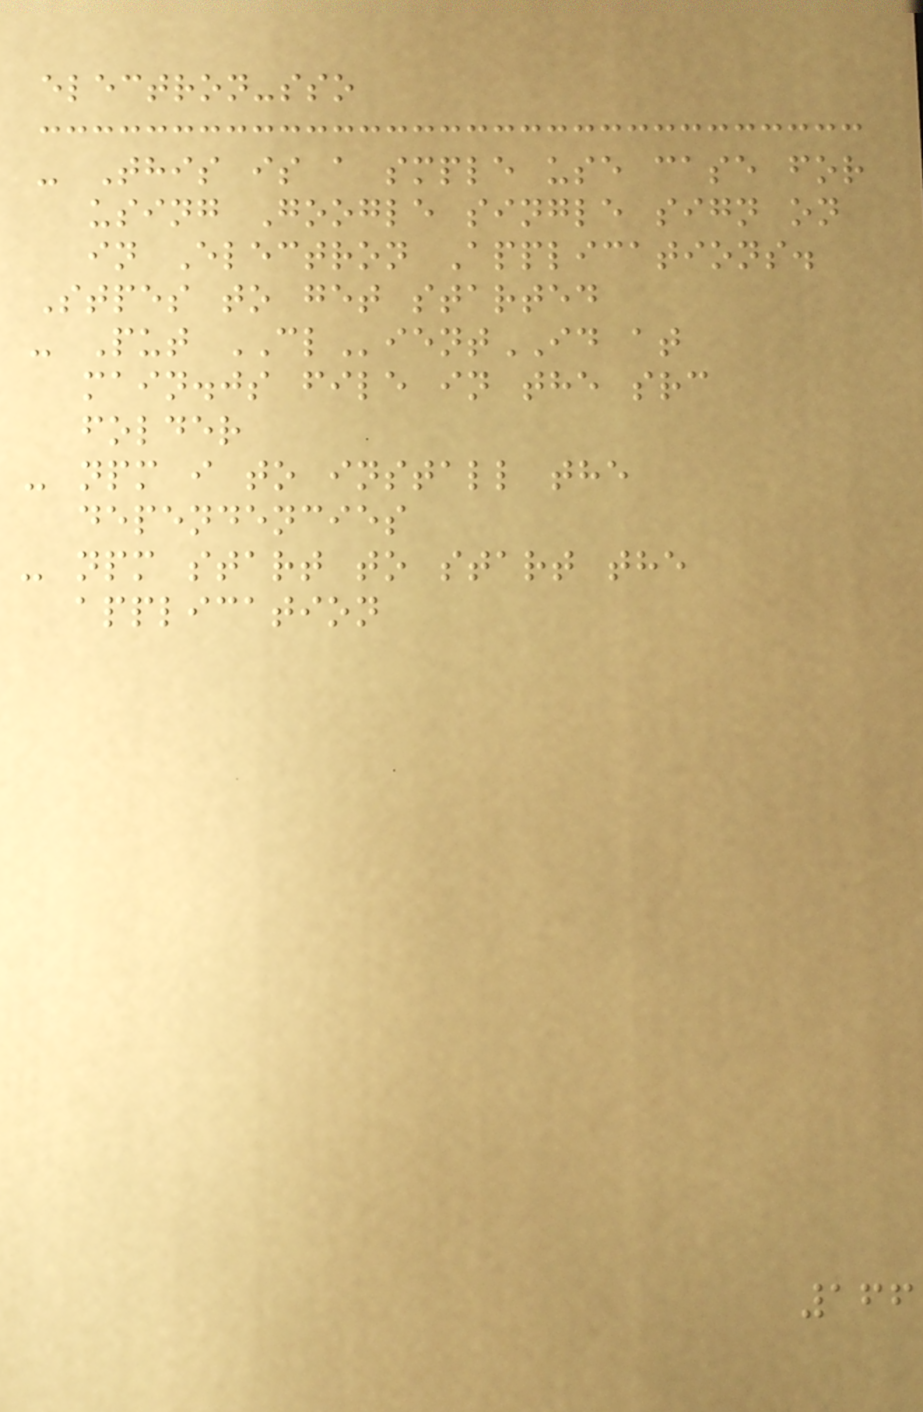electron-sso
- This is a smple use case for
using Google single sign on
in Electron Applications.
Stpes to get started
- Put CLientID at
main.js file in the src
folder
- npm i to install the
dependencies
- npm start to start the
application
166
